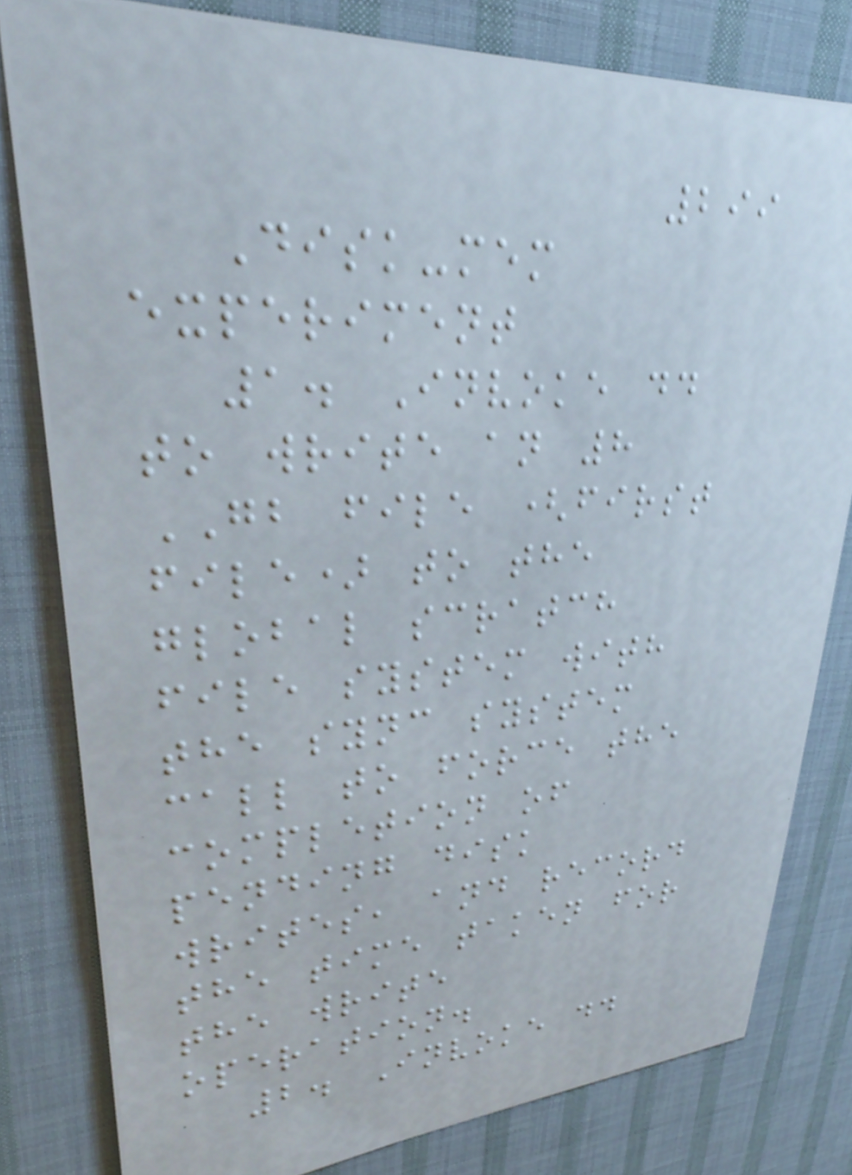299
Disk-mem
experiment
1. Invoke dd
to write an 8
GB file (first
file) to the
global scratch
file system with
the sync system
call to force the
completion of
pending disk
writes, and record
the time taken for
the write
operation.
2. Invoke dd
